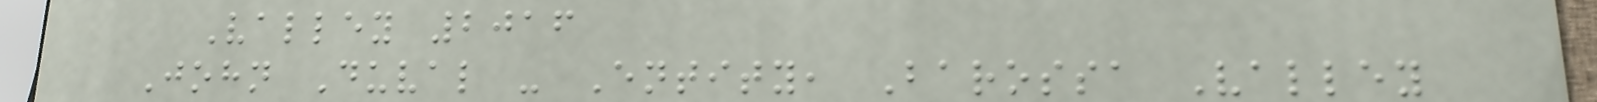Valley 2016
John Duval - Entity, Barossa Valley
